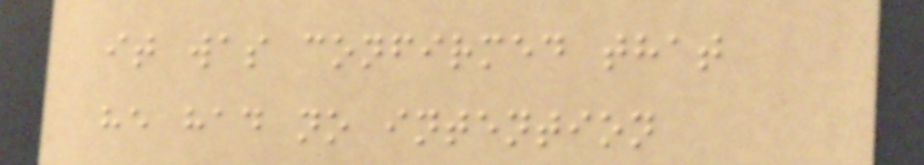it was confirmed that
he had no intention
